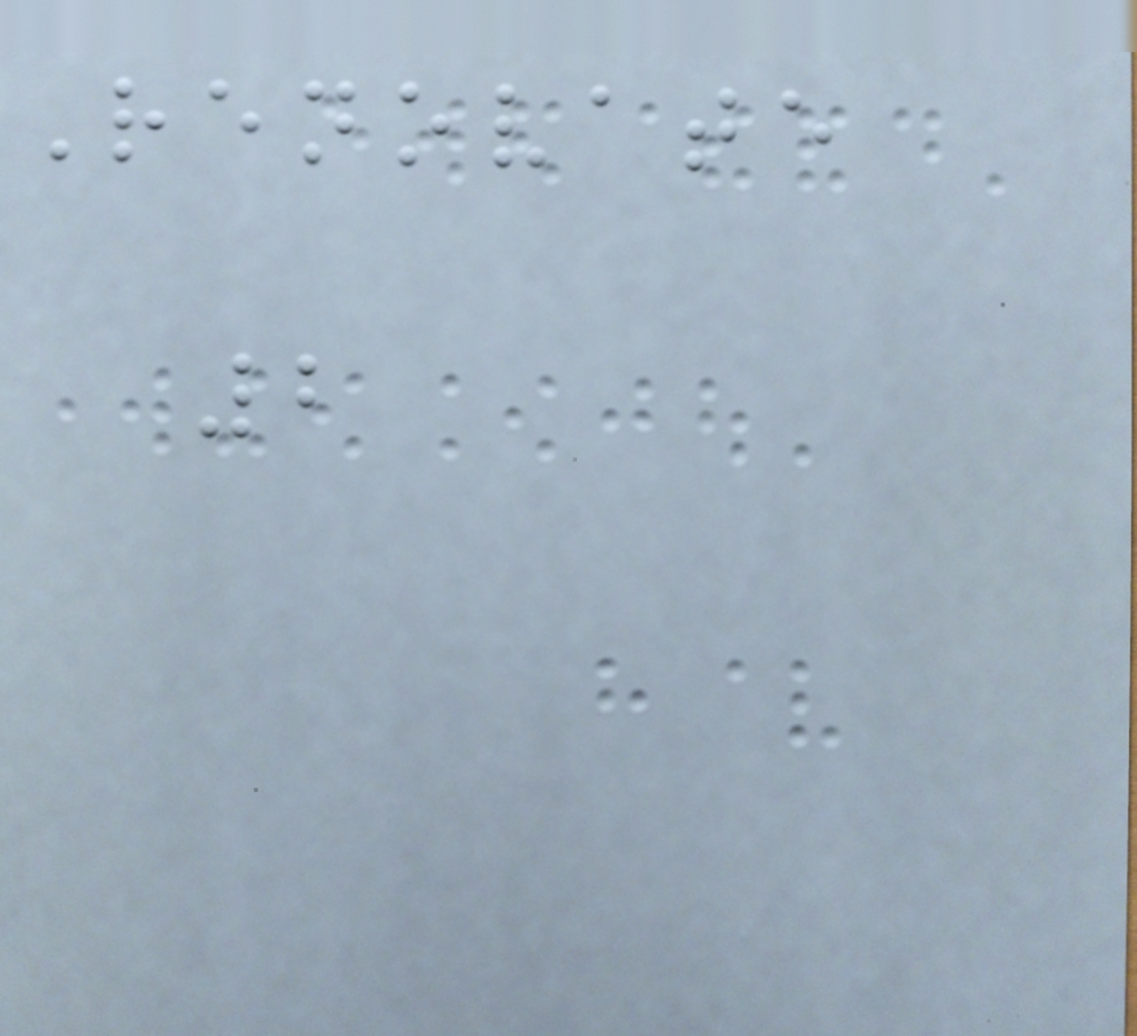Renovate
2
